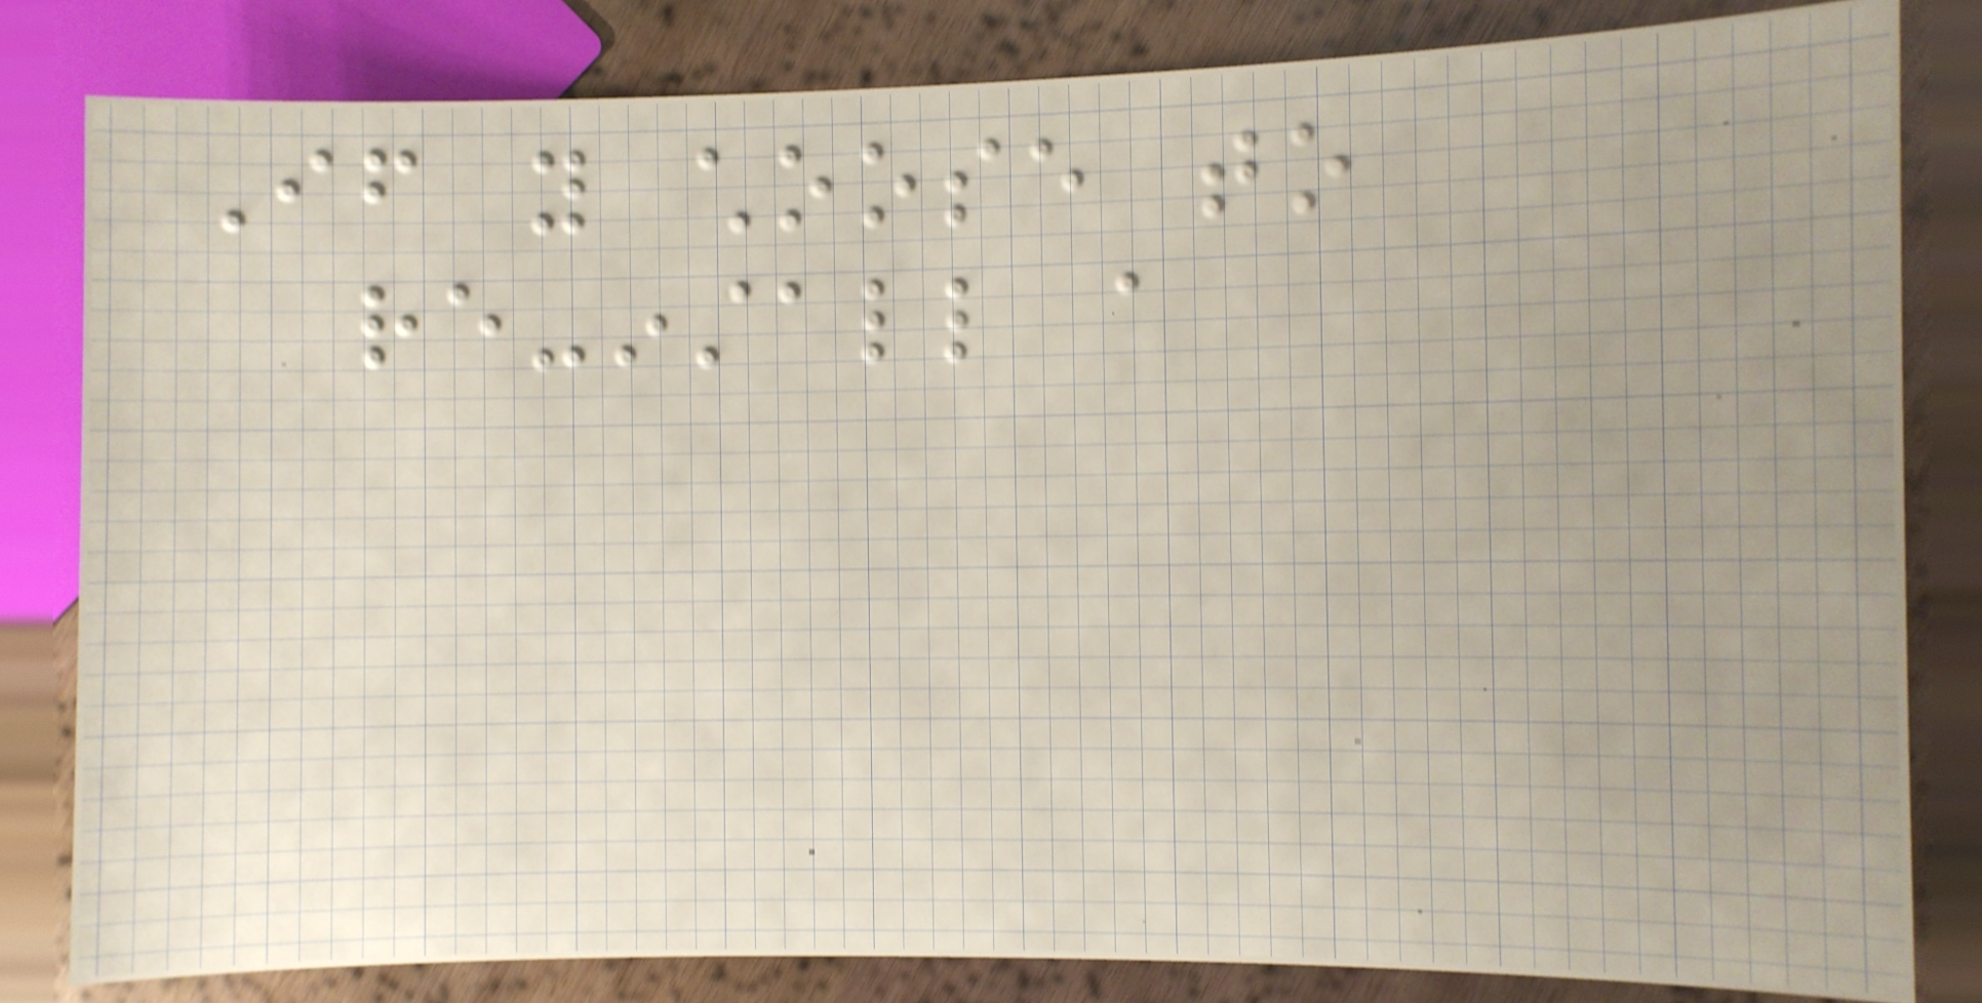If you choose to
re-install a
